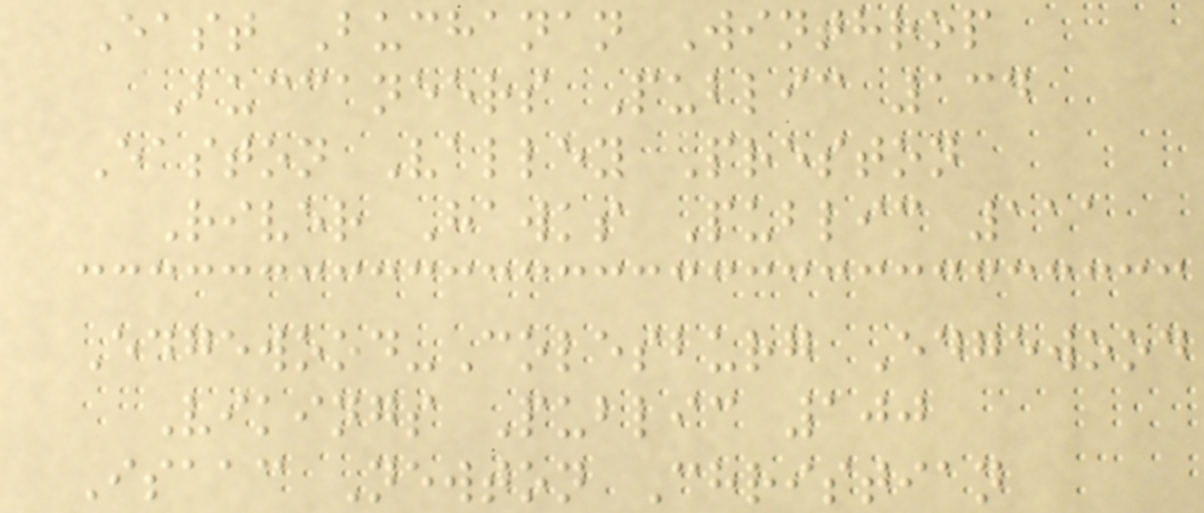East Buchanan Winthrop
Buccaneers Public 134
Easton Valley Preston
River Hawks Public 111
Edgewood-Colesburg Edgewood
Vikings Public 100
Isaac Newton Christian
